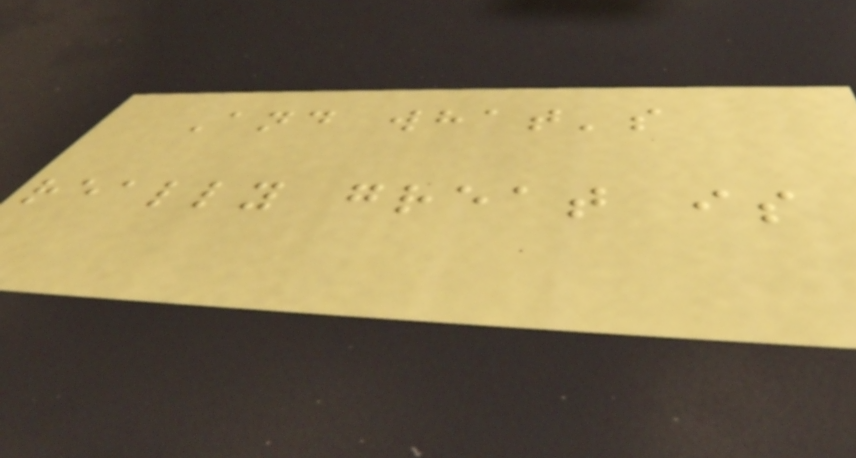And what's
really great is
